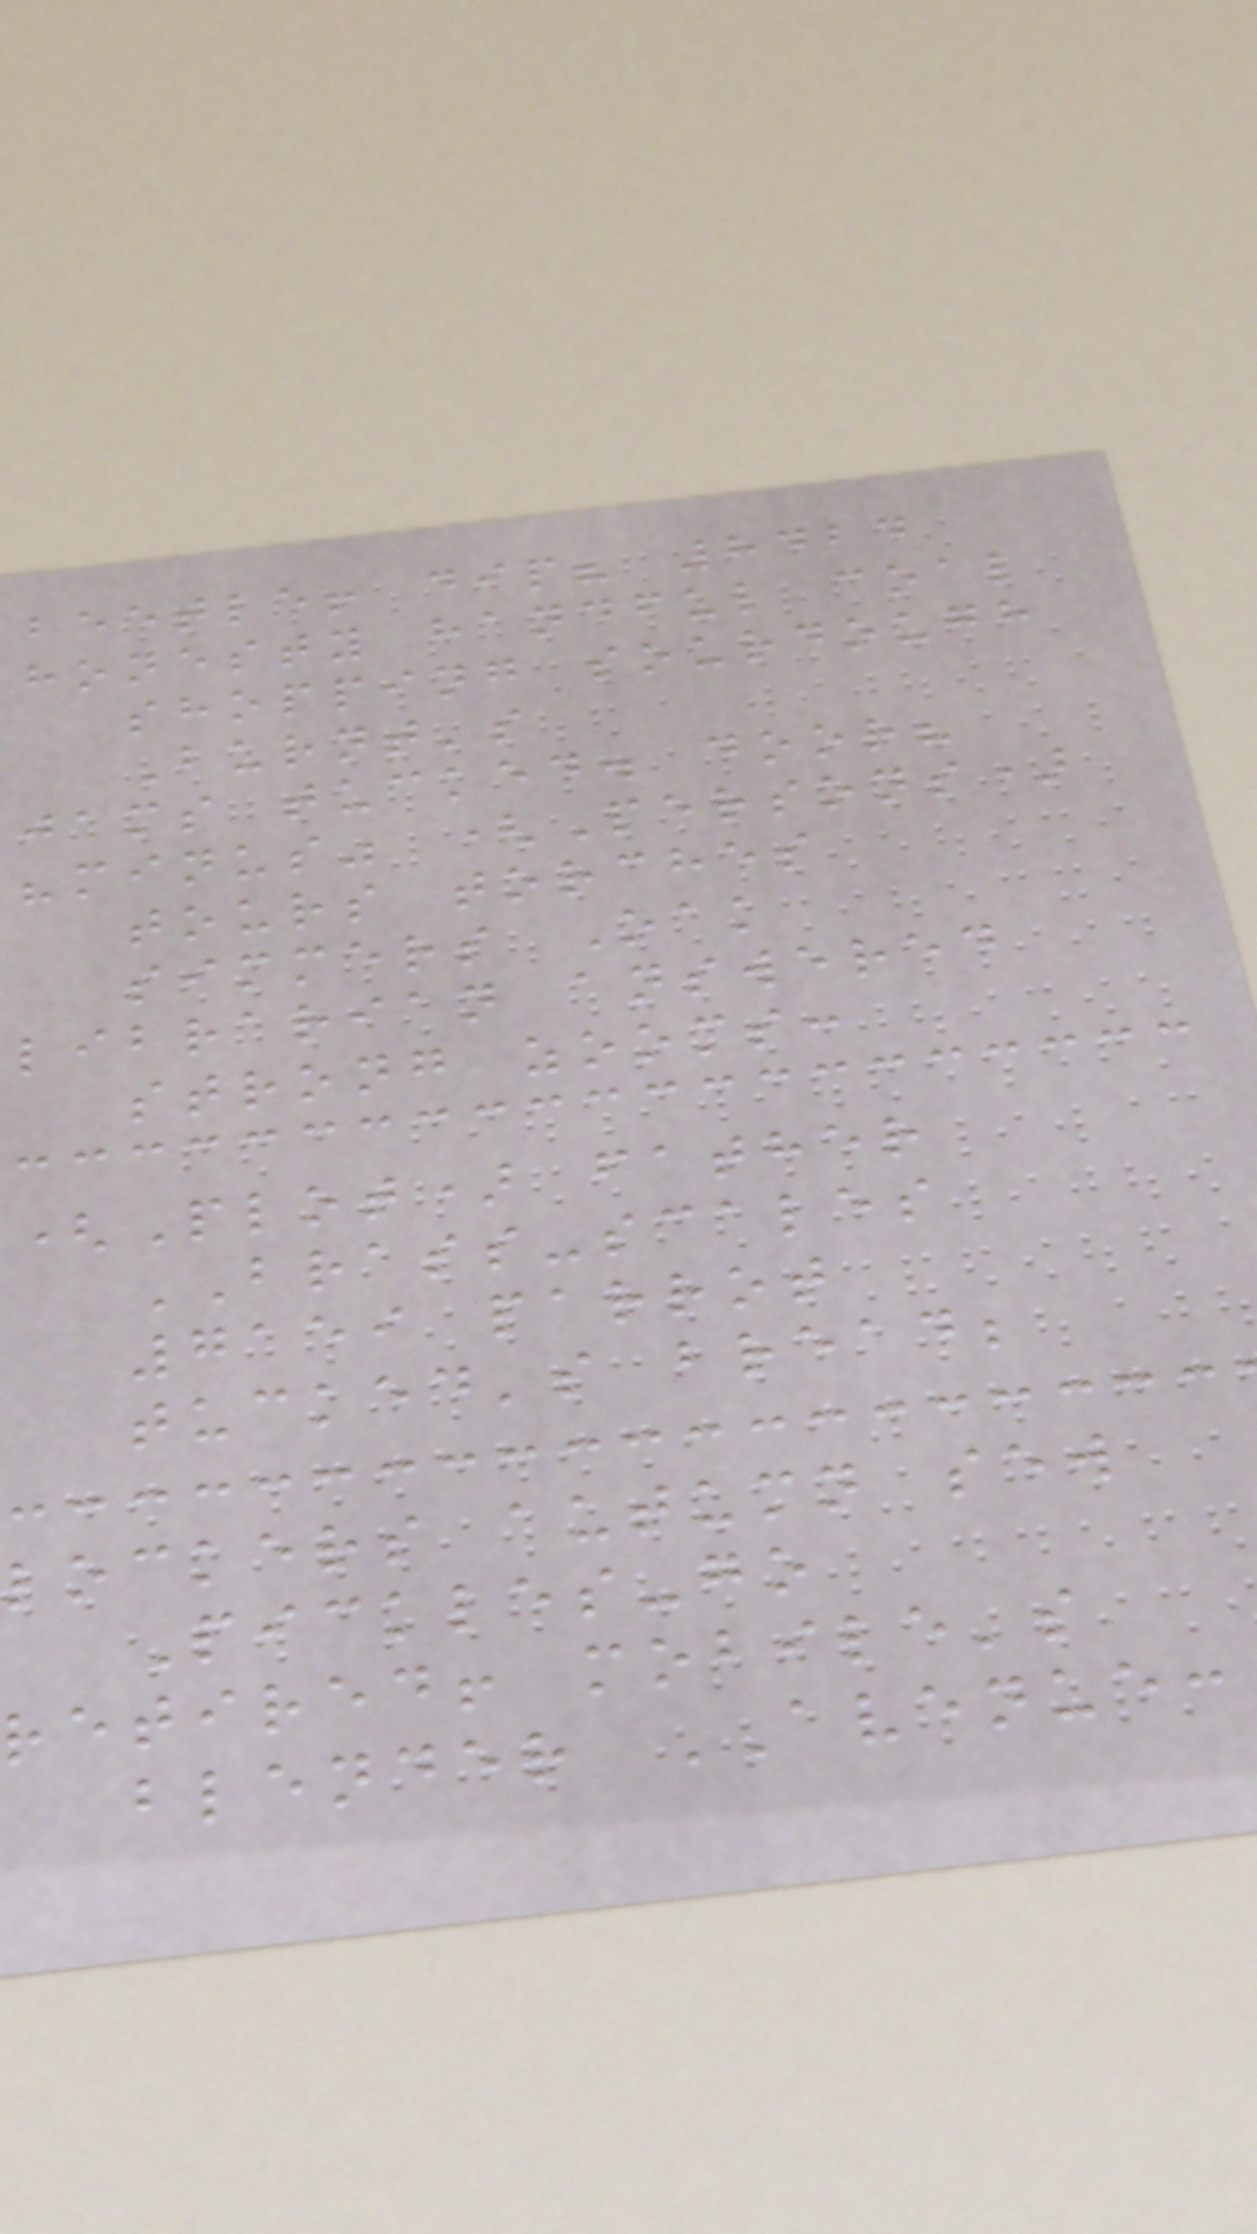beetle! dip? 8424
honesty handful coal
shopping sourdough
Burnt's
jams tucked. door?
"minus" (Persons)
tours torches
simmers Oak
librarian answered
strong zooms:
(Plot) father
BRASS-scales
7159 parrot
tucked's bread;
lockers autumn sew
Pickles-go
retired! mobile's
blender AVENUE:
